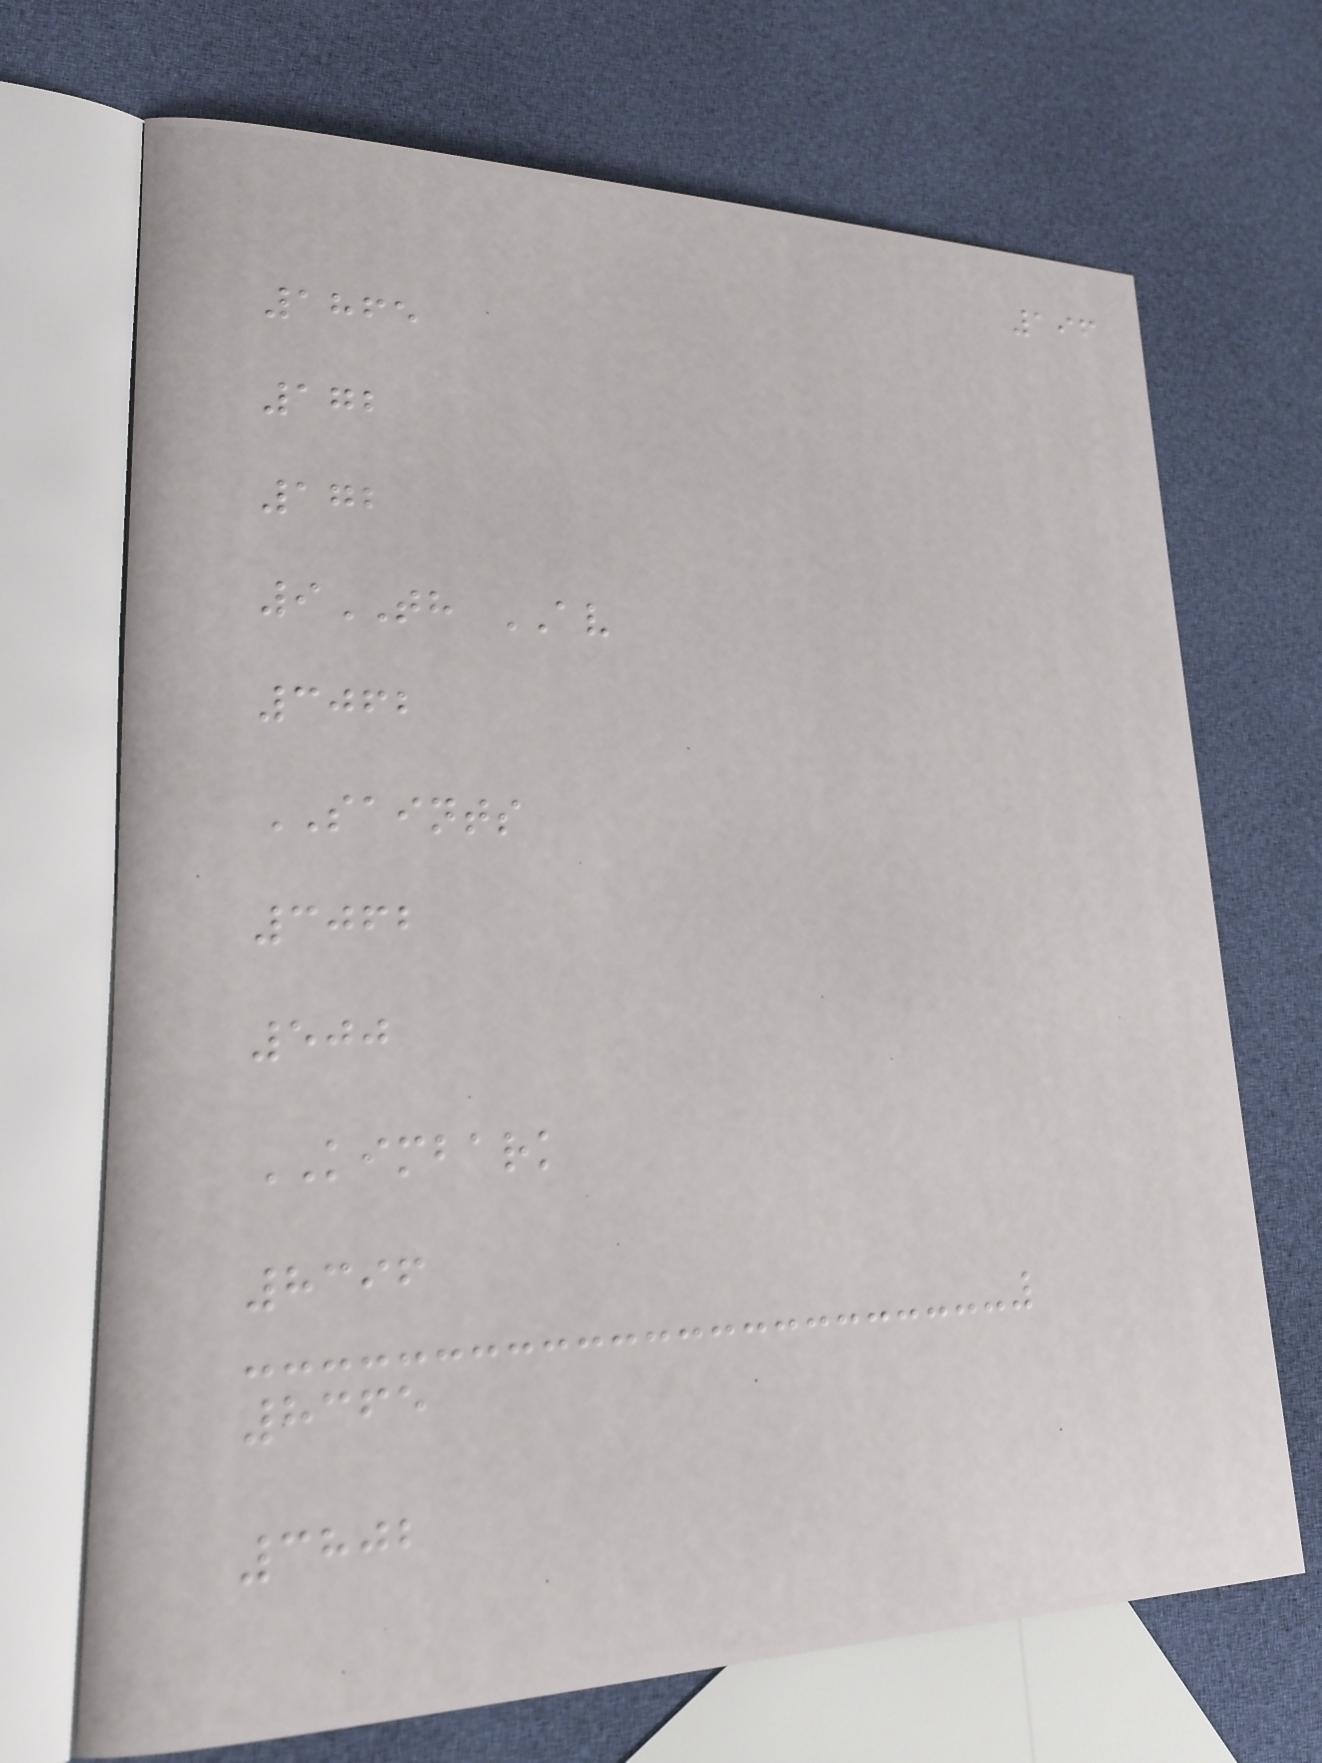196
1865
172
172
9TH AV
3062
SAINTS
3062
500
KIMBARK
8396
8365
3802
